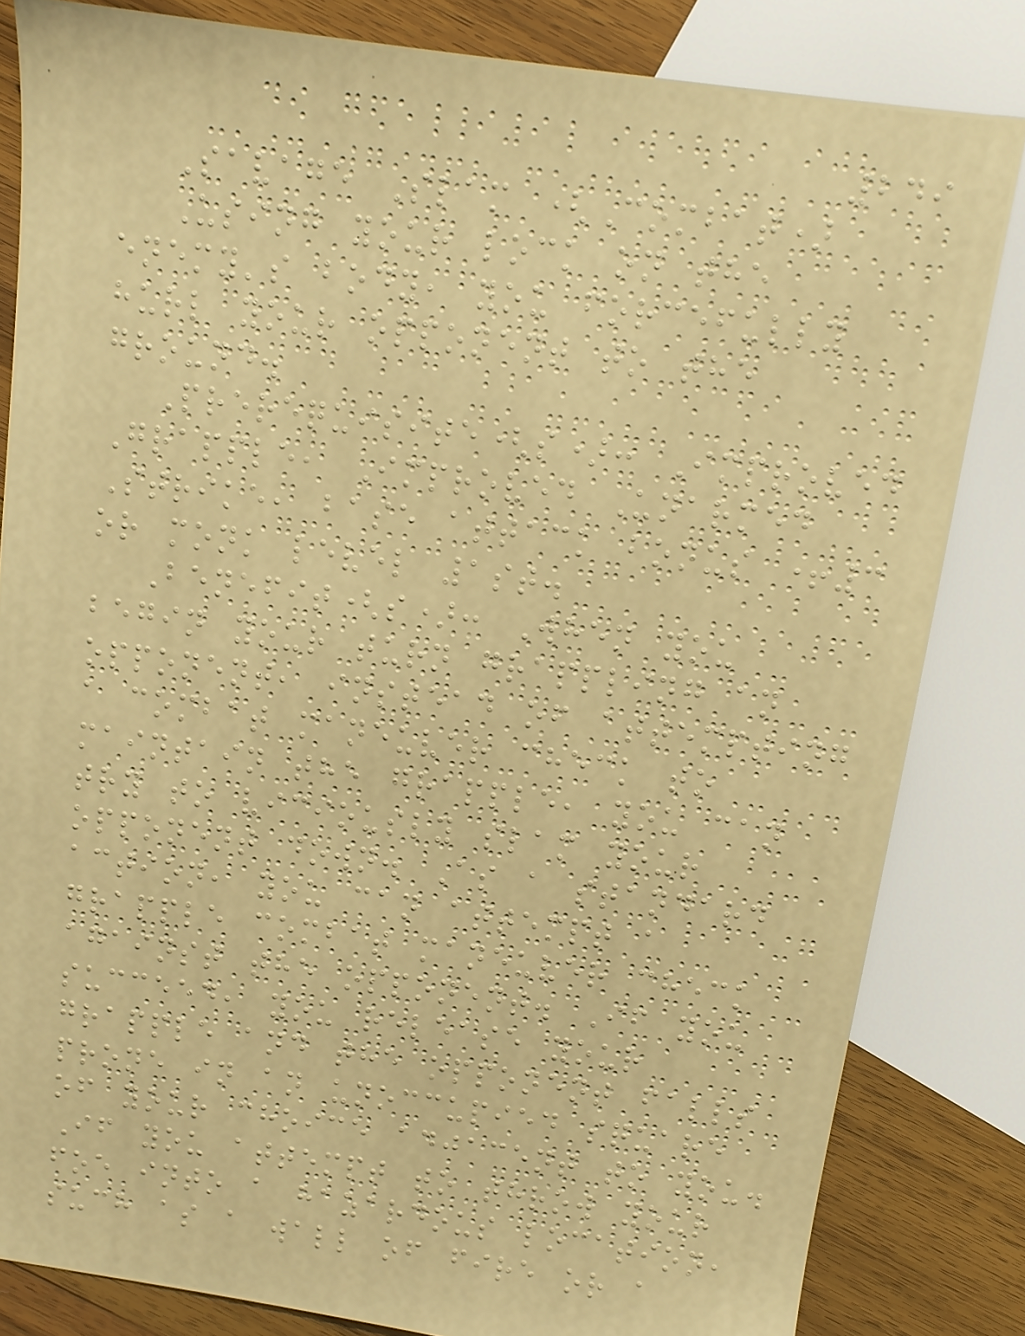249
Savage Slam (Combat)
Using your lock on the
enemy's body, you forcefully
hurl your opponent to the
ground.
Prerequisite(s): Improved
Grapple, Improved Unarmed
Strike, base attack bonus +3
or monk level 1st.
Benefit(s): When you
begin your turn grappling an
opponent, instead of attempting
a combat maneuver check to
maintain the grapple, you can
try to viciously slam your
opponent down. As a standard
action, you can attempt a
grapple combat maneuver check
against the opponent. If you
succeed, you release your
grapple and the opponent falls
prone in an unoccupied square
of your choice adjacent to you.
If you attempt to throw your
foe into a hazardous location,
such as a wall of fire or a
